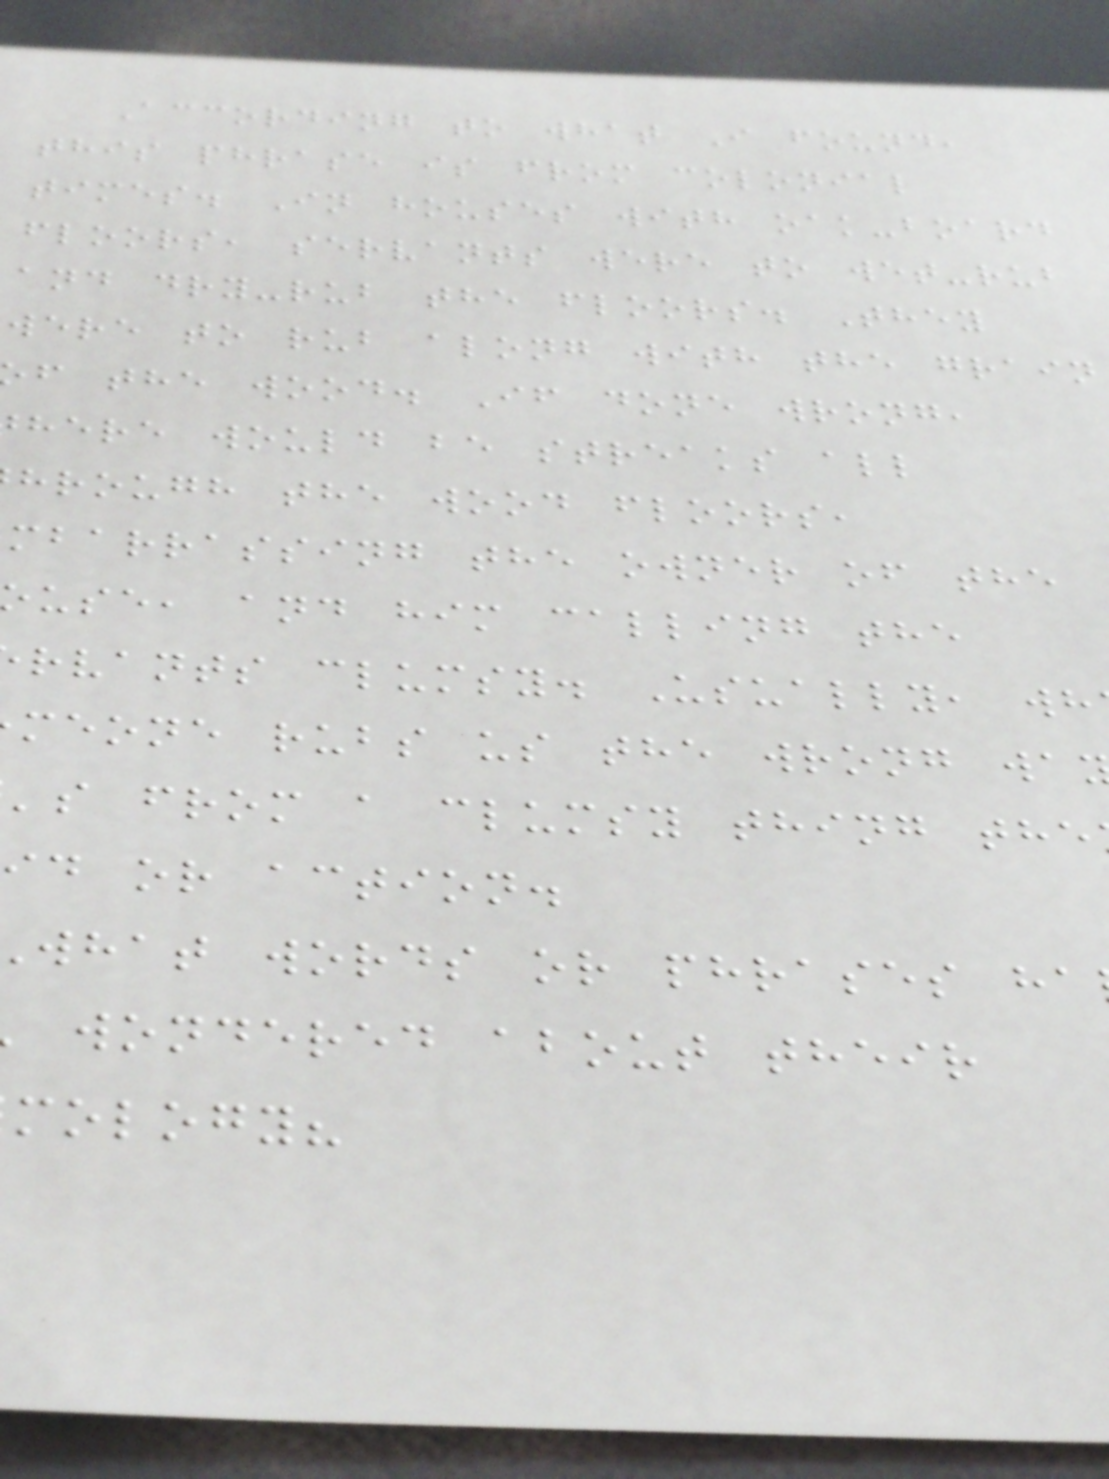According to what I found,
this phrase is from colonial
times. In houses with oak-board
floors, servants were to wet-rub
and dry-rub the floors. They
were to rub along with the grain
f the wood. If done wrong,
here would be streaks all
hrough the wood floors,
mbarrassing the owner of the
use, and him calling the
rvants clumsy. Usually, wh
meone rubs us the wrong wa
's from a clumsy thing the
id or action.
what words or phrases ha
wondered about their
mology?
